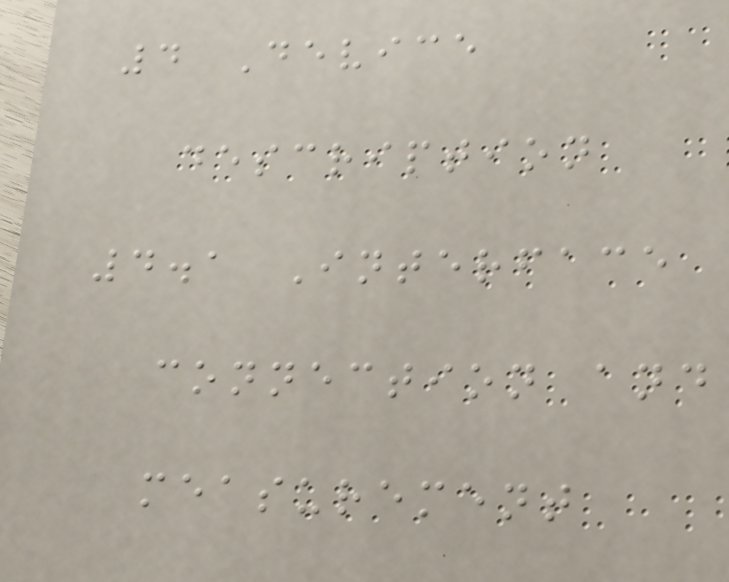4 Device
description
4.1 Interface
connection and
measurement
